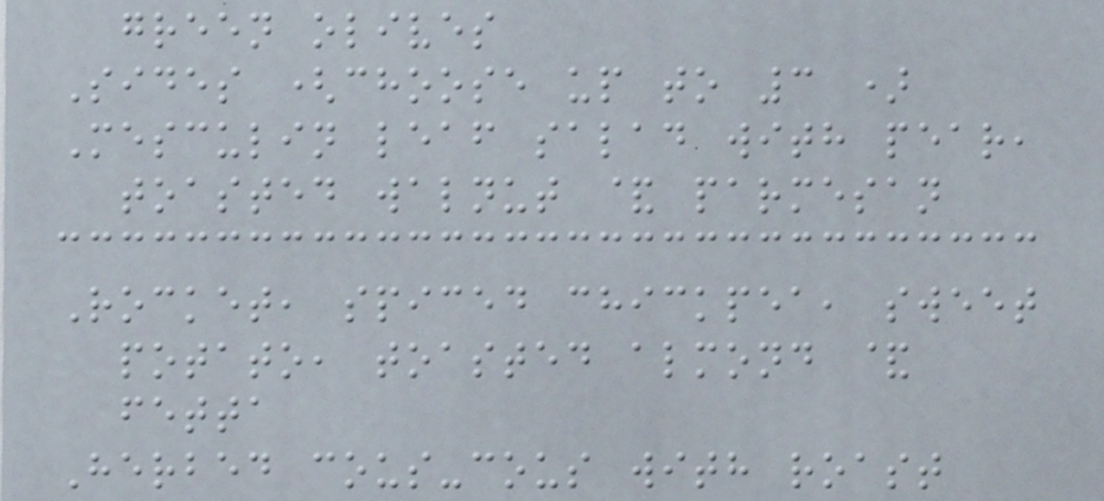green olives
Sides (choose up to 3 )
Mesculin leaf salad with pear,
toasted walnut & parmesan
Rocket, spiced chickpea, sweet
potato, toasted almond &
fetta
Herbed cous-cous with roast
